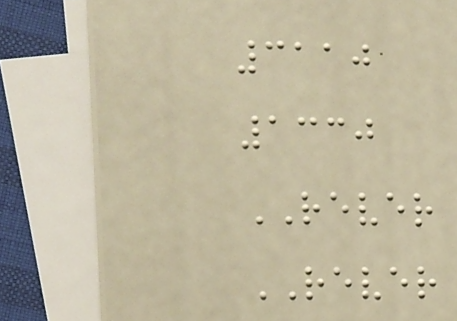3110
1330
REVER
REVER
